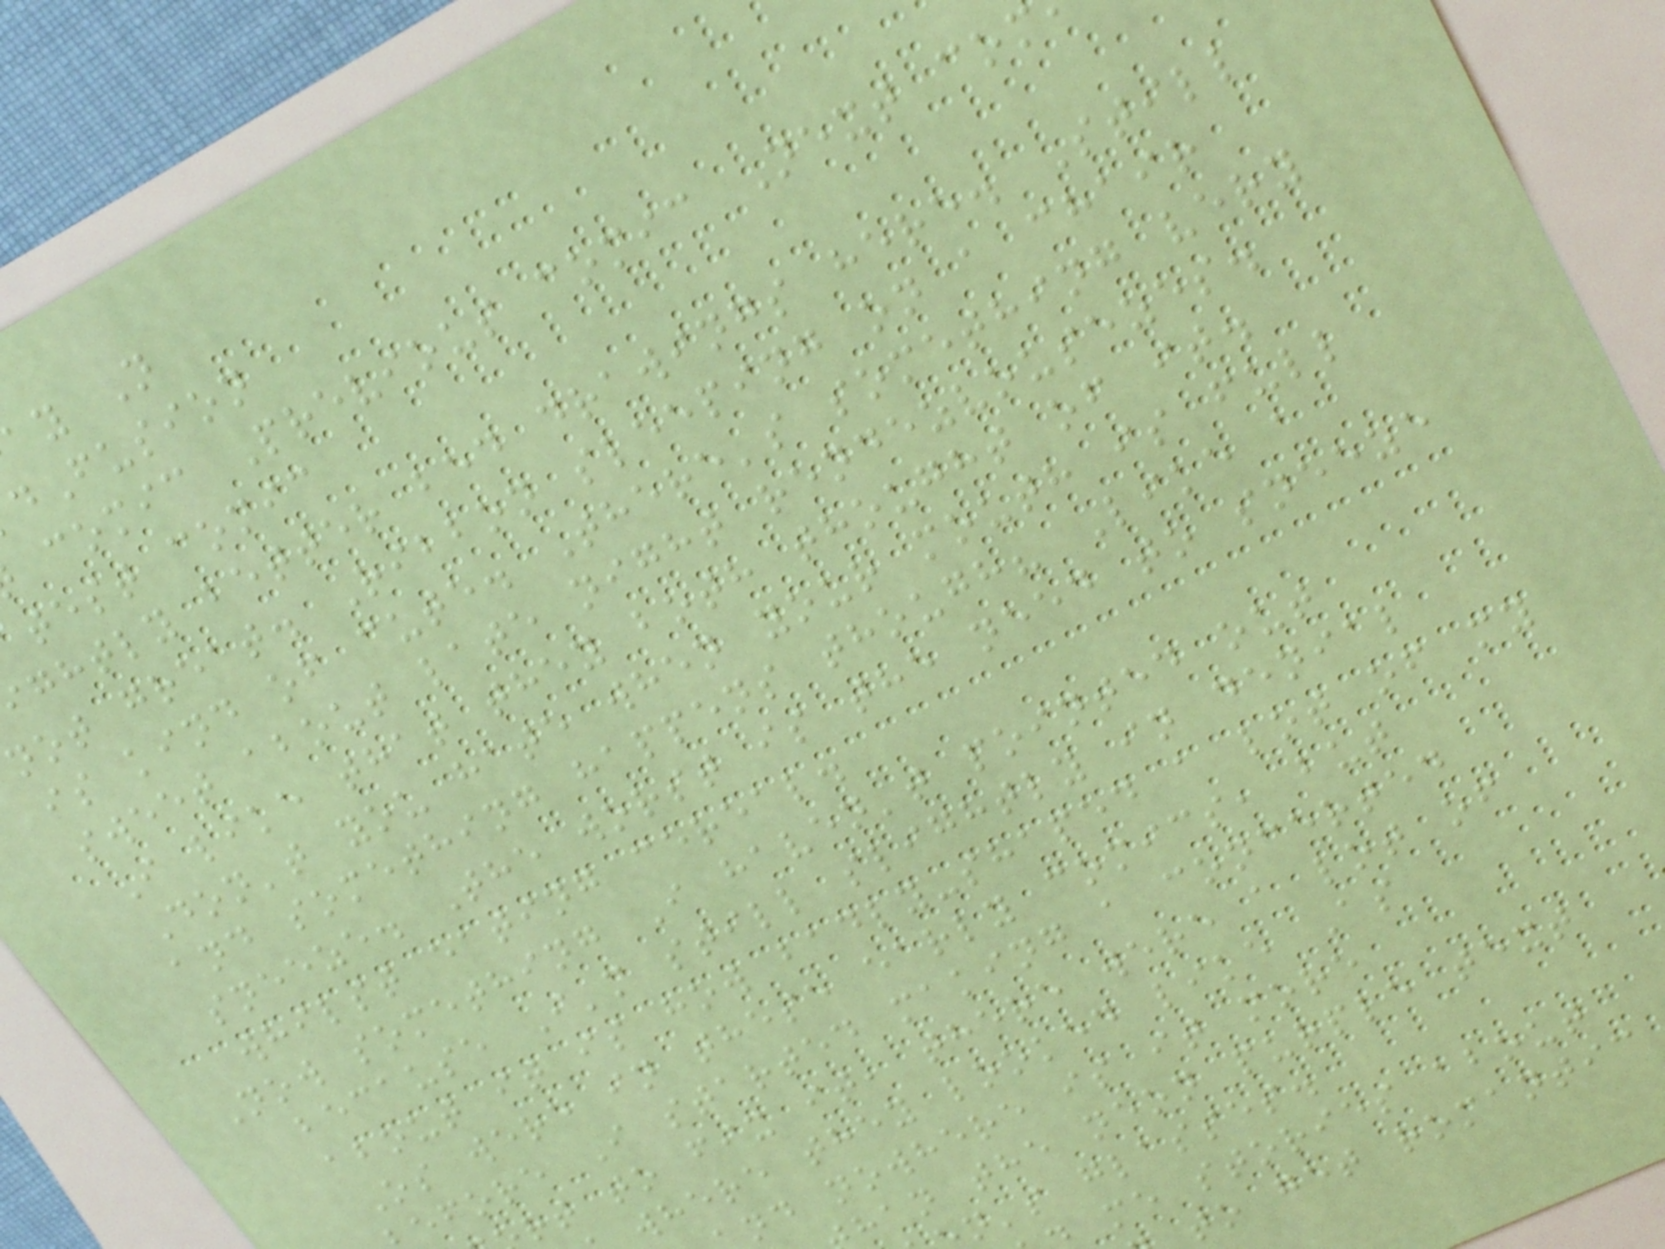ay N
dFusion
comic Previous comic Next com
test comic
ghtly better bed drawings here. Still
not great. Ribbon sleeping on a chair
is kind of cute. There's something very
sweet about late night rendezvousezes.
I like that they both thought of it.
Don't you hate when your mouth is full
and something happens though? Like a
sneeze. The worst is the need to sneeze
whilst eating cereal.
Now something I haven't pointed out
because I'm still slightly in denial
about it is how badly-shaped a lot of my
Os were in these early comics, but
efore I started making a concerted
rt to fix it, there were a lot of
where they looked like As
nd nowhere is it more
han the neon purple text
n's glasses.
me stories about
to get romantic
